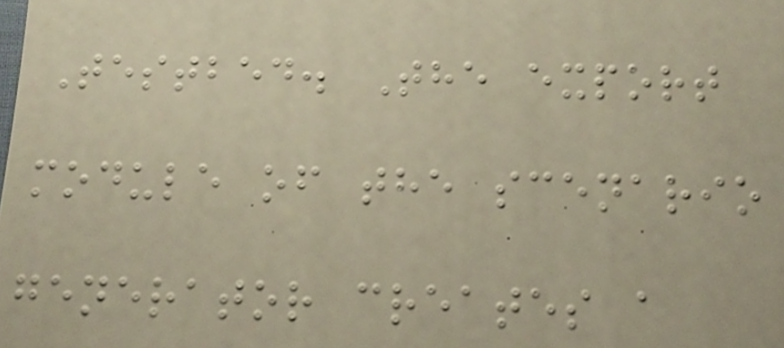Testbed. The export
module of the scenario
generator creates a
